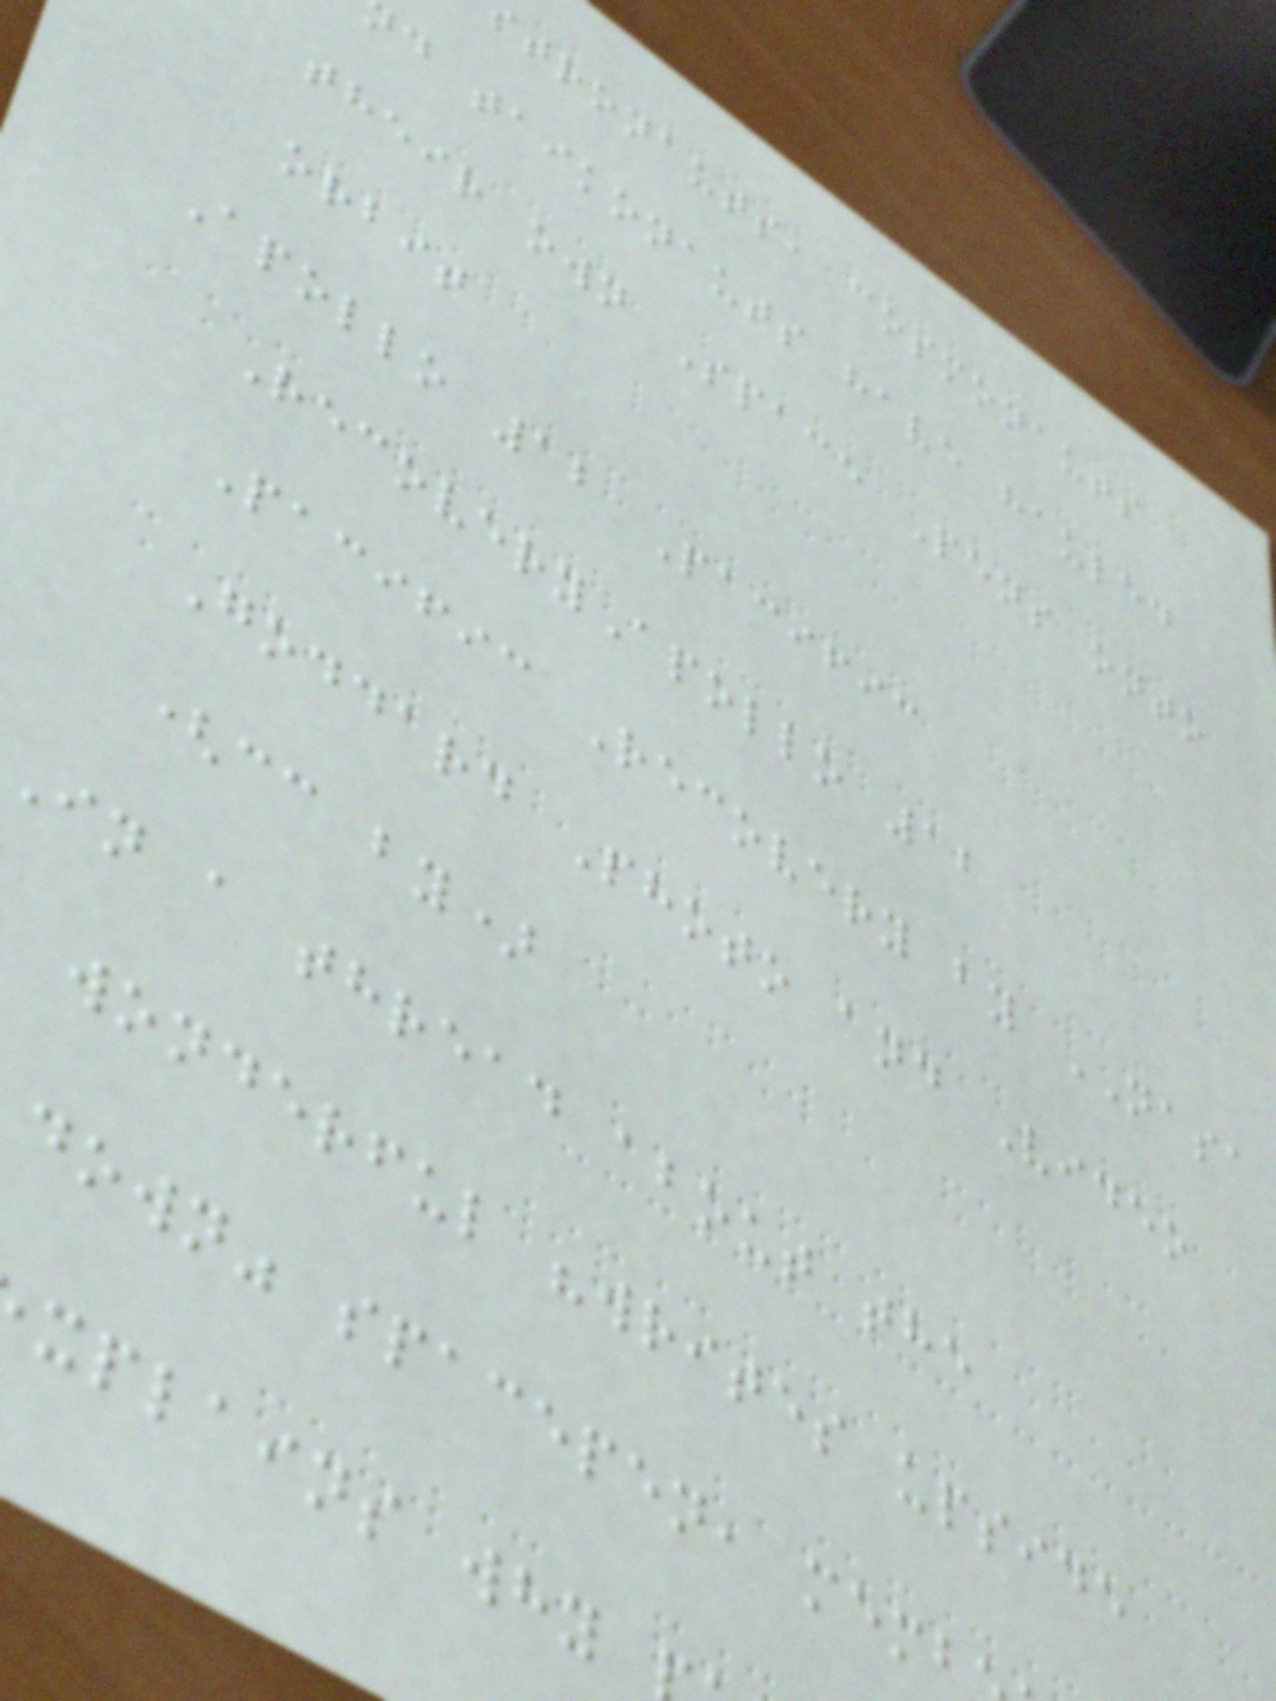tronauts, cosmonauts
d taikonauts have hauled
their own Space Pens onto
orbit
Apollo 12 Pacific
RecoveryApollo 12
Pacific Recovery by NASA
Goddard Photo and Video
(cc by)
In a thread about the
wonderful "writes upside
down" spacepen, memb
xplains why
